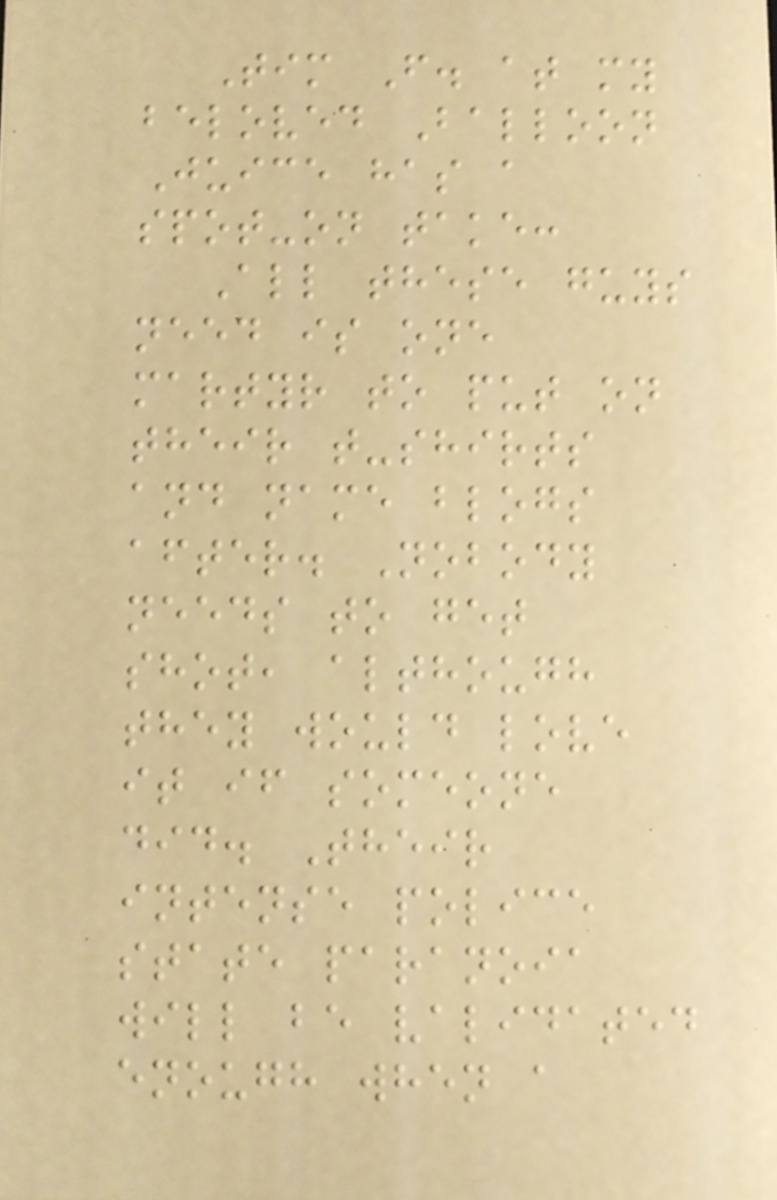Tim F. at my
beloved Balloon
Juice has a
spot-on take:
All these guys
need is one
martyr to put on
their t-shirts
and name blogs
after. Nobody
needs to get
shot, although
they would love
it if someone
did. Their
intense police
state paranoia
will be validated
enough when a
